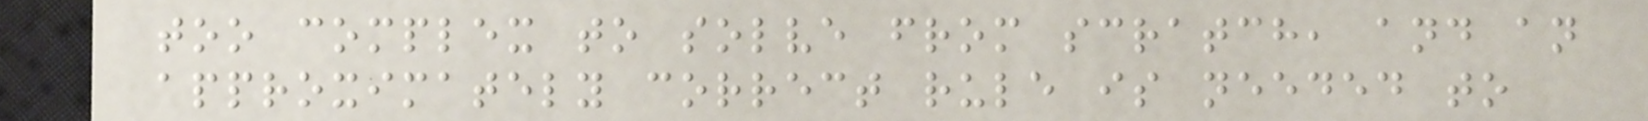too complex to solve from scratch, and an
approximately correct rule is needed to
